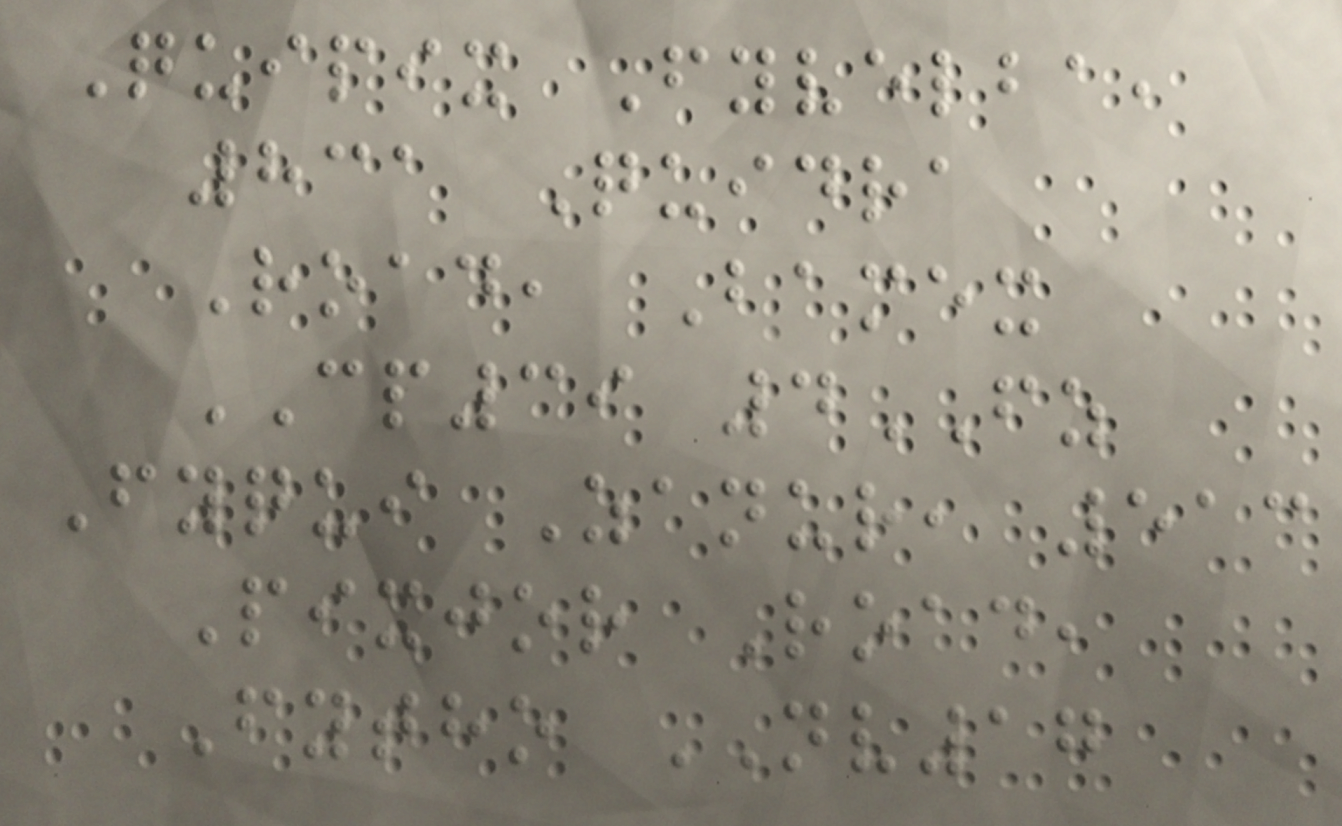Quipix Fyvelba,
831 Quidra
Road, Bamex
CP39 4FZ
Fyqui Zanur, 513
Pixjor Road,
Fytho NV17
